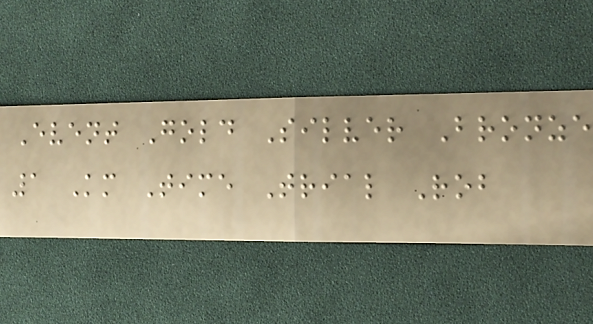Event Gold Silver Bronze
1 Km Time Trial Rob
